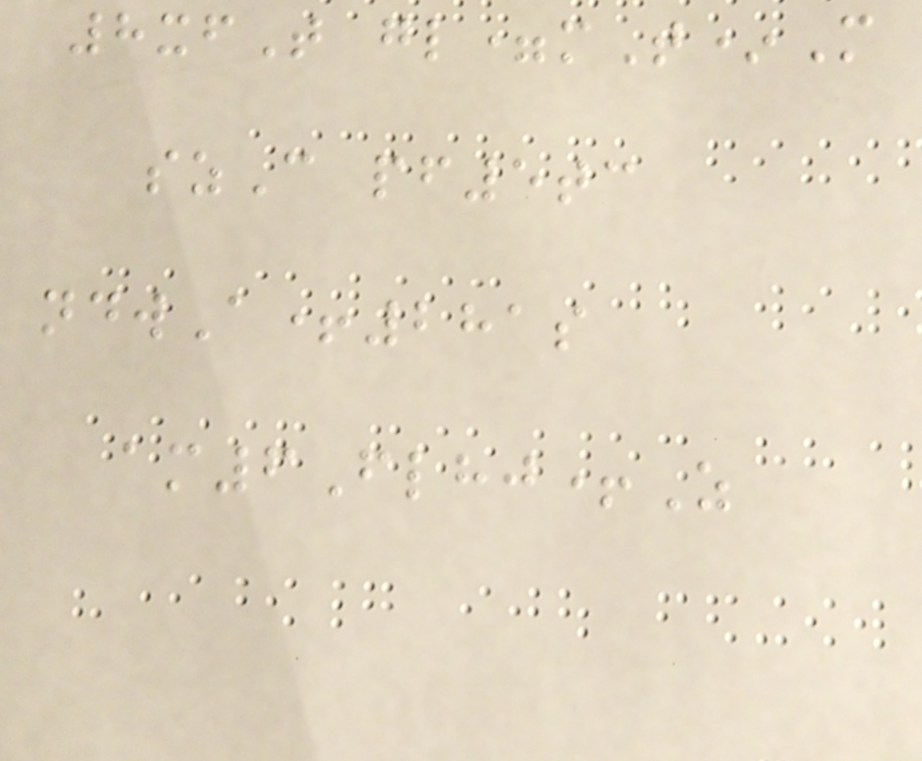8xfT gl=mT*M
szC pf5tc
ndwA+281s
am6Flhj+Z
